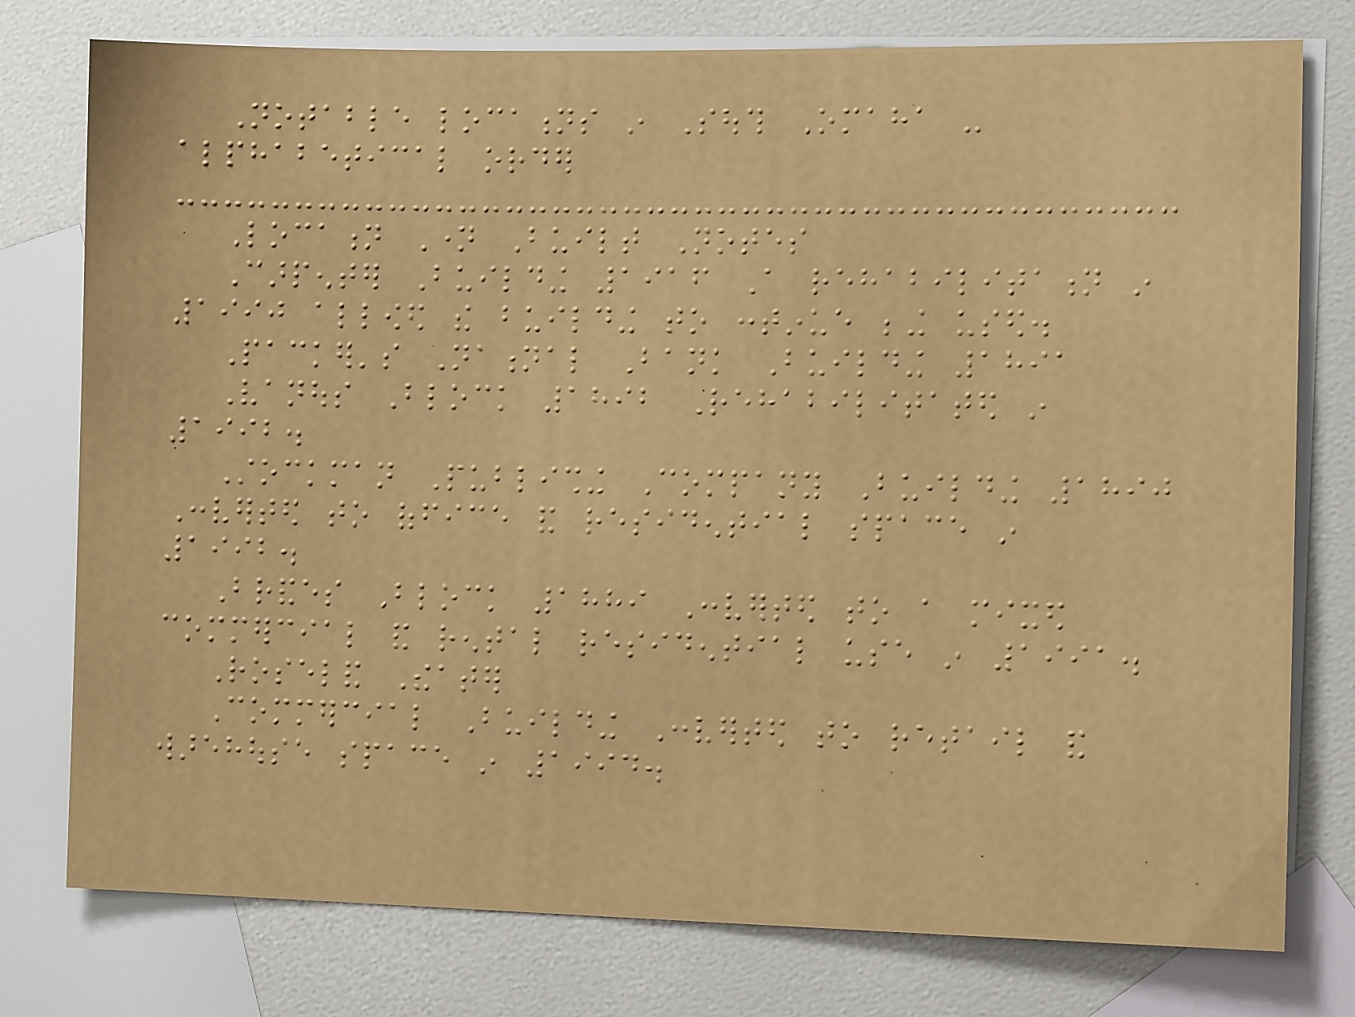Notable locations in South Omaha -
alphabetical order
Location Name Built Notes
Carpenter Building 1916 A rehabilitation in
1990 allowed the building to continue being used.
Packer's National Bank Building 1891
Vanous Block 1892 Rehabilitated in
1992.
Stockman Publishing Company Building 1890
Converted to office and residential space in
1992.
Brandes Block 1889 Converted to a mixed
commercial and rental residential use in 1991.
Roseland Theater
Commercial Building Converted to retail and
warehouse space in 1994.
